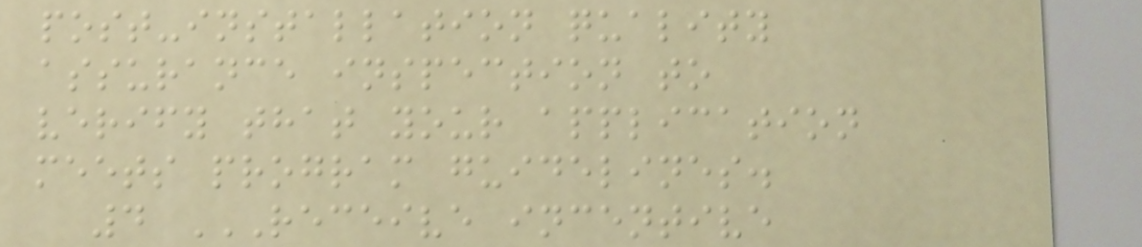post-installation quality
assurance inspection to
verify that your application
meets program guidelines.
4 RECEIVE INCENTIVE
